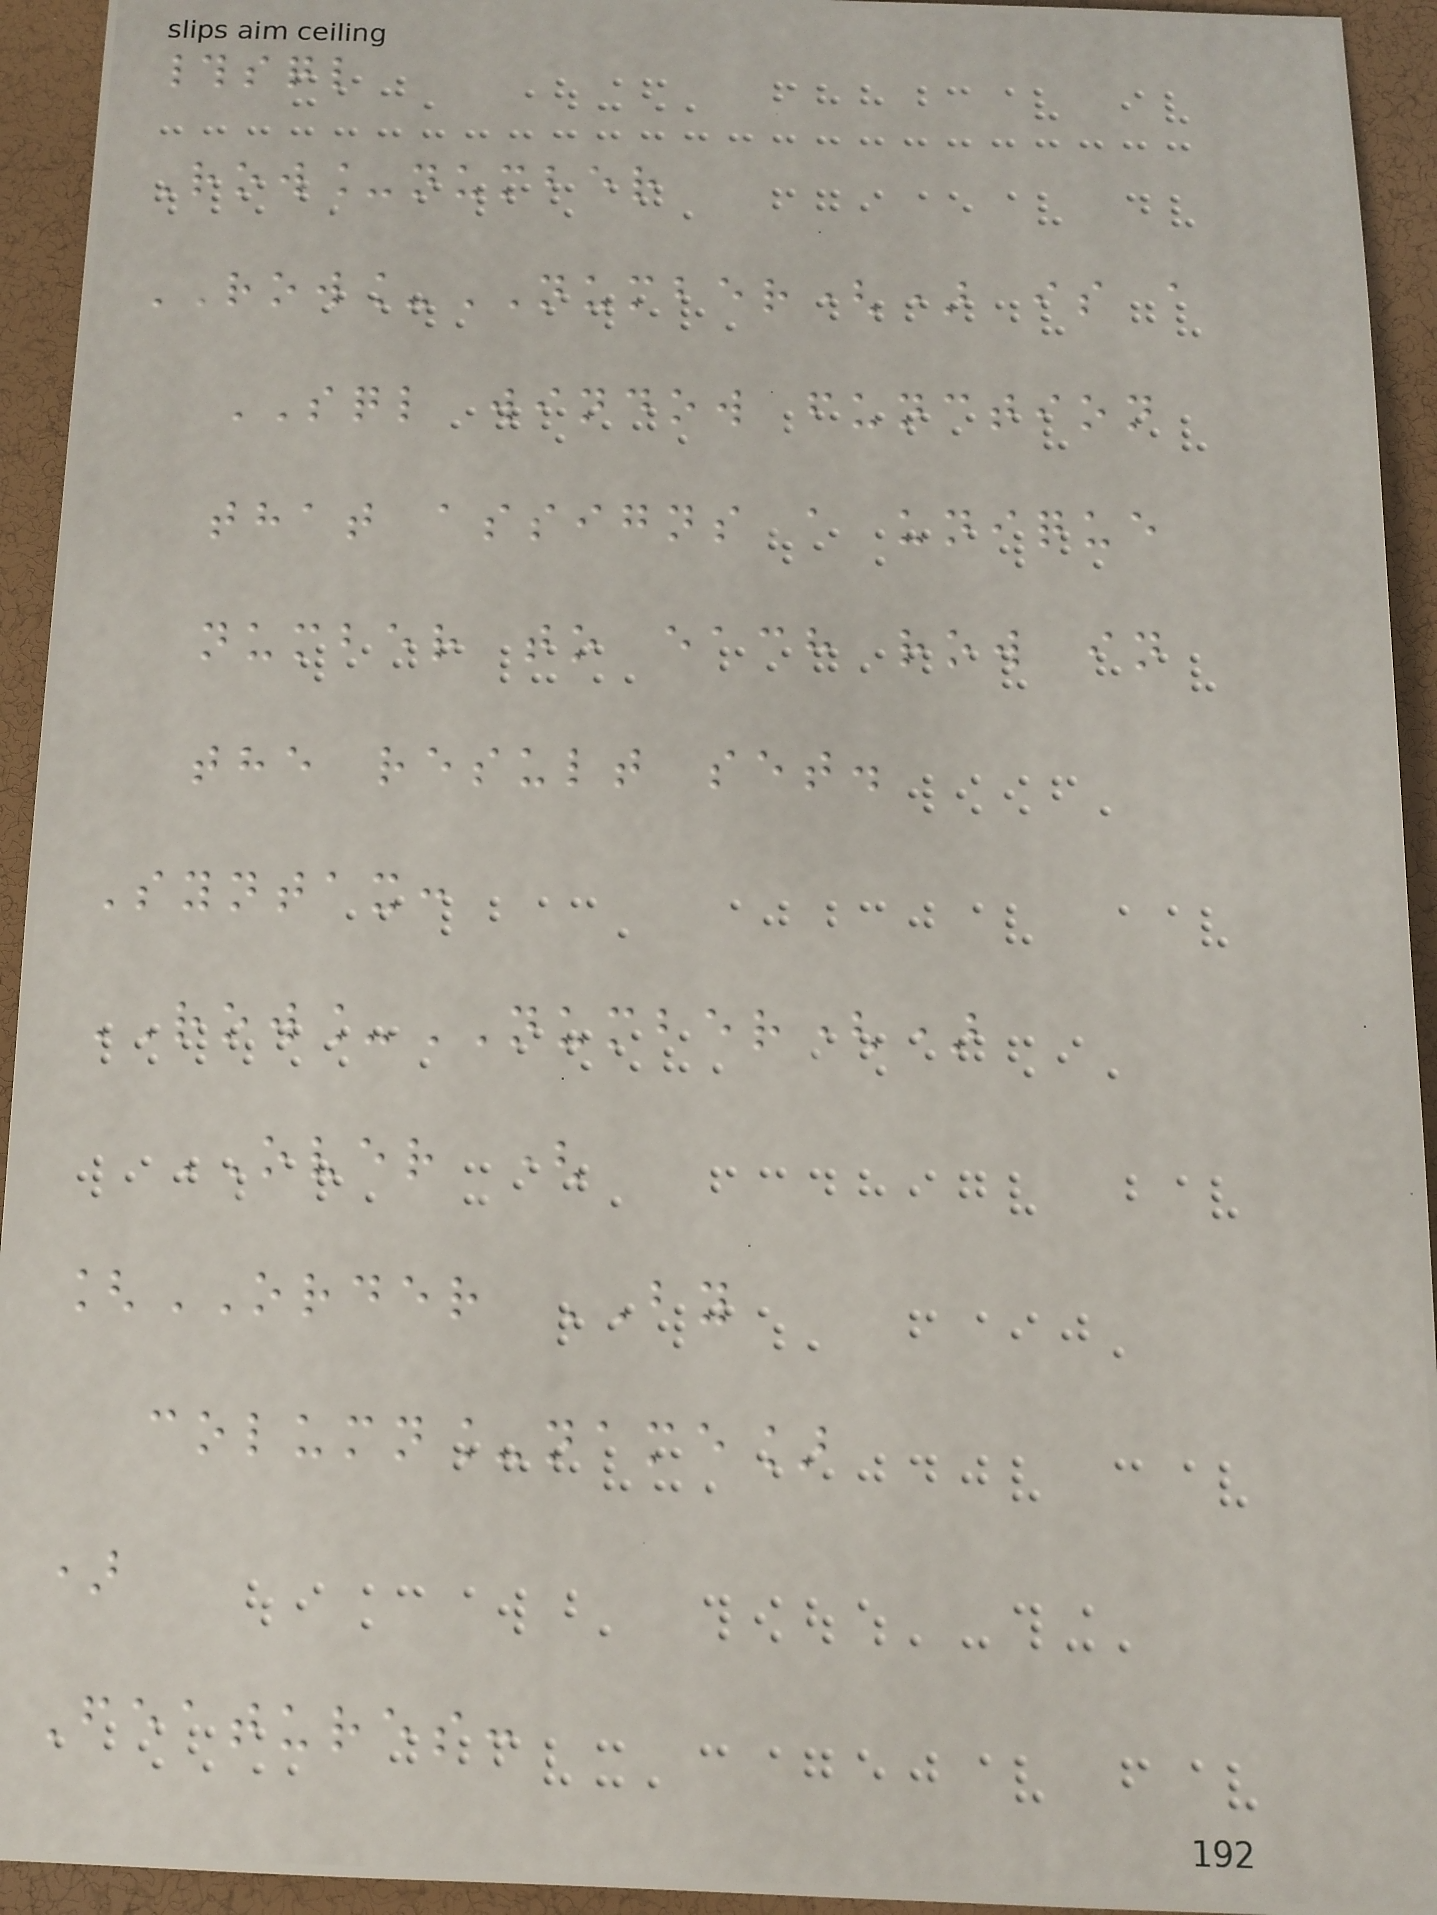#sql
Row_number
ROW_NUMBER() is a
SQL window function
that assigns a unique
number to each row in
the result set.
Syntax:
ROW_NUMBER()
OVER (
[ORDER BY
column_name]
)
Features:
